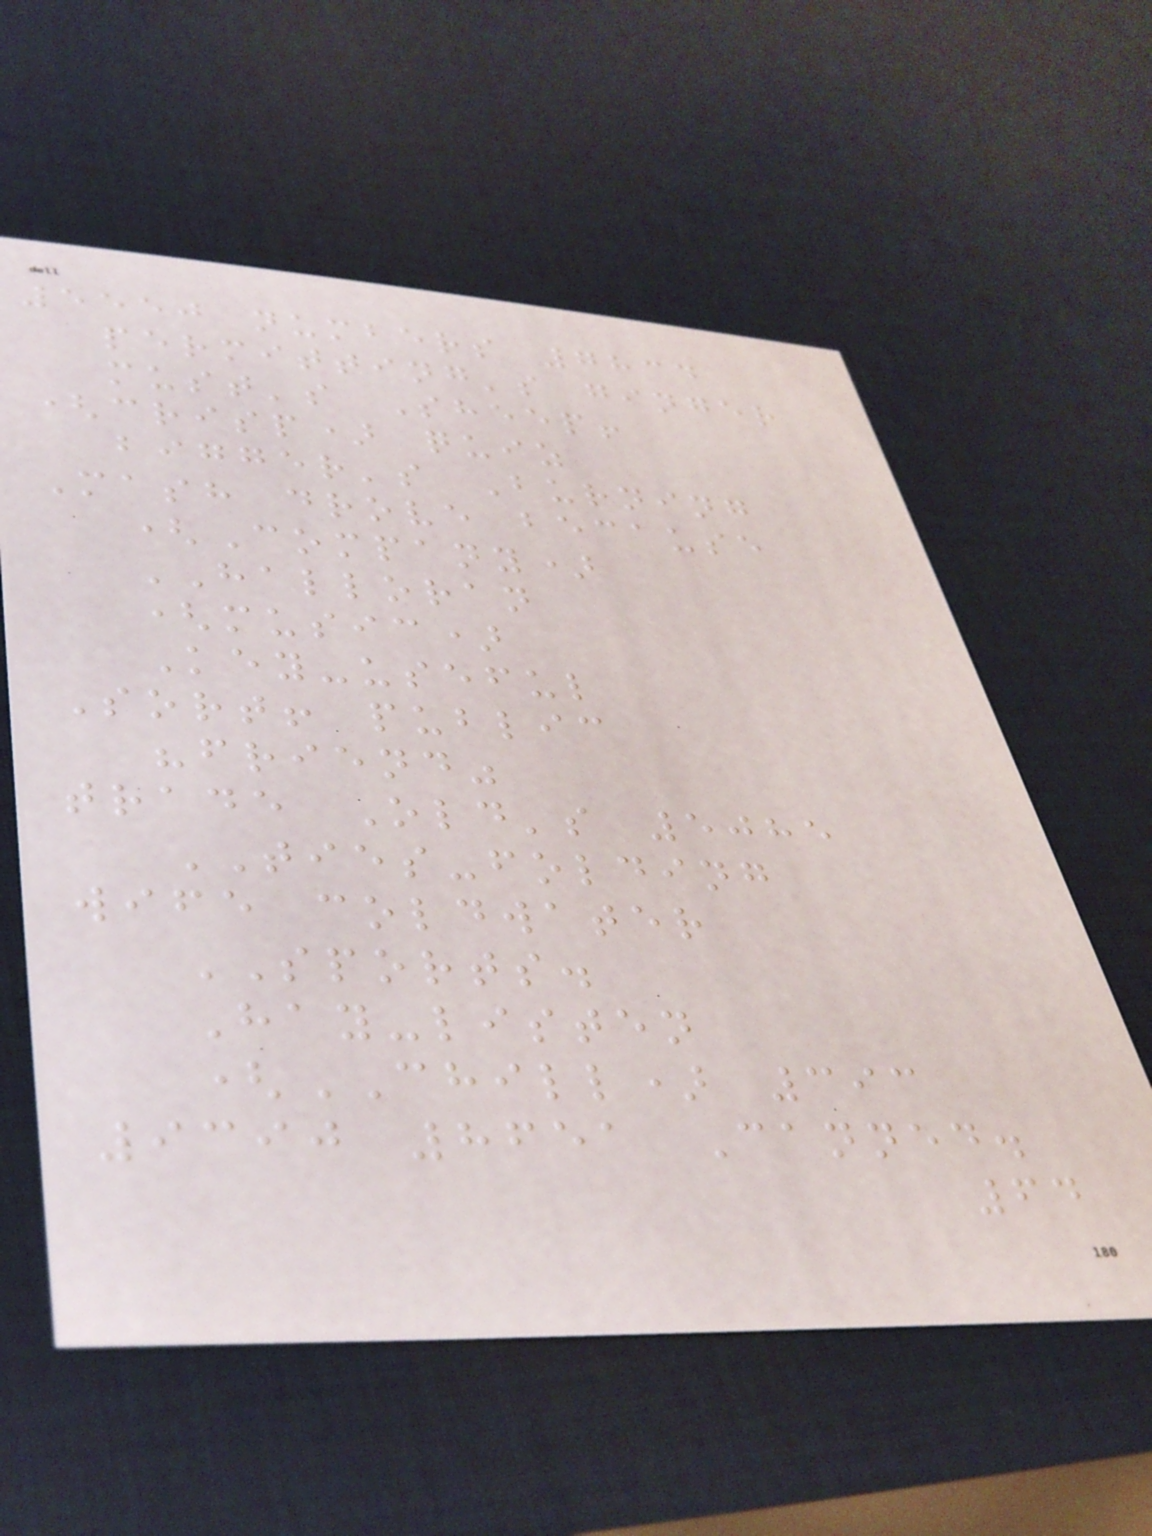5550 numbers 7834
permitting's ginger
must's Sheep!
(crisp) quiz
bigger's Burning
Mash drove because
(Company)
HALLORAN
(music)
Key-useful
Sort! public
"friend"
trade Old's 5085
TIES-folding
wife coldwater
SPORTS.
Hay-listen
(CHILL) 393
9390 8651 Canned.
64
